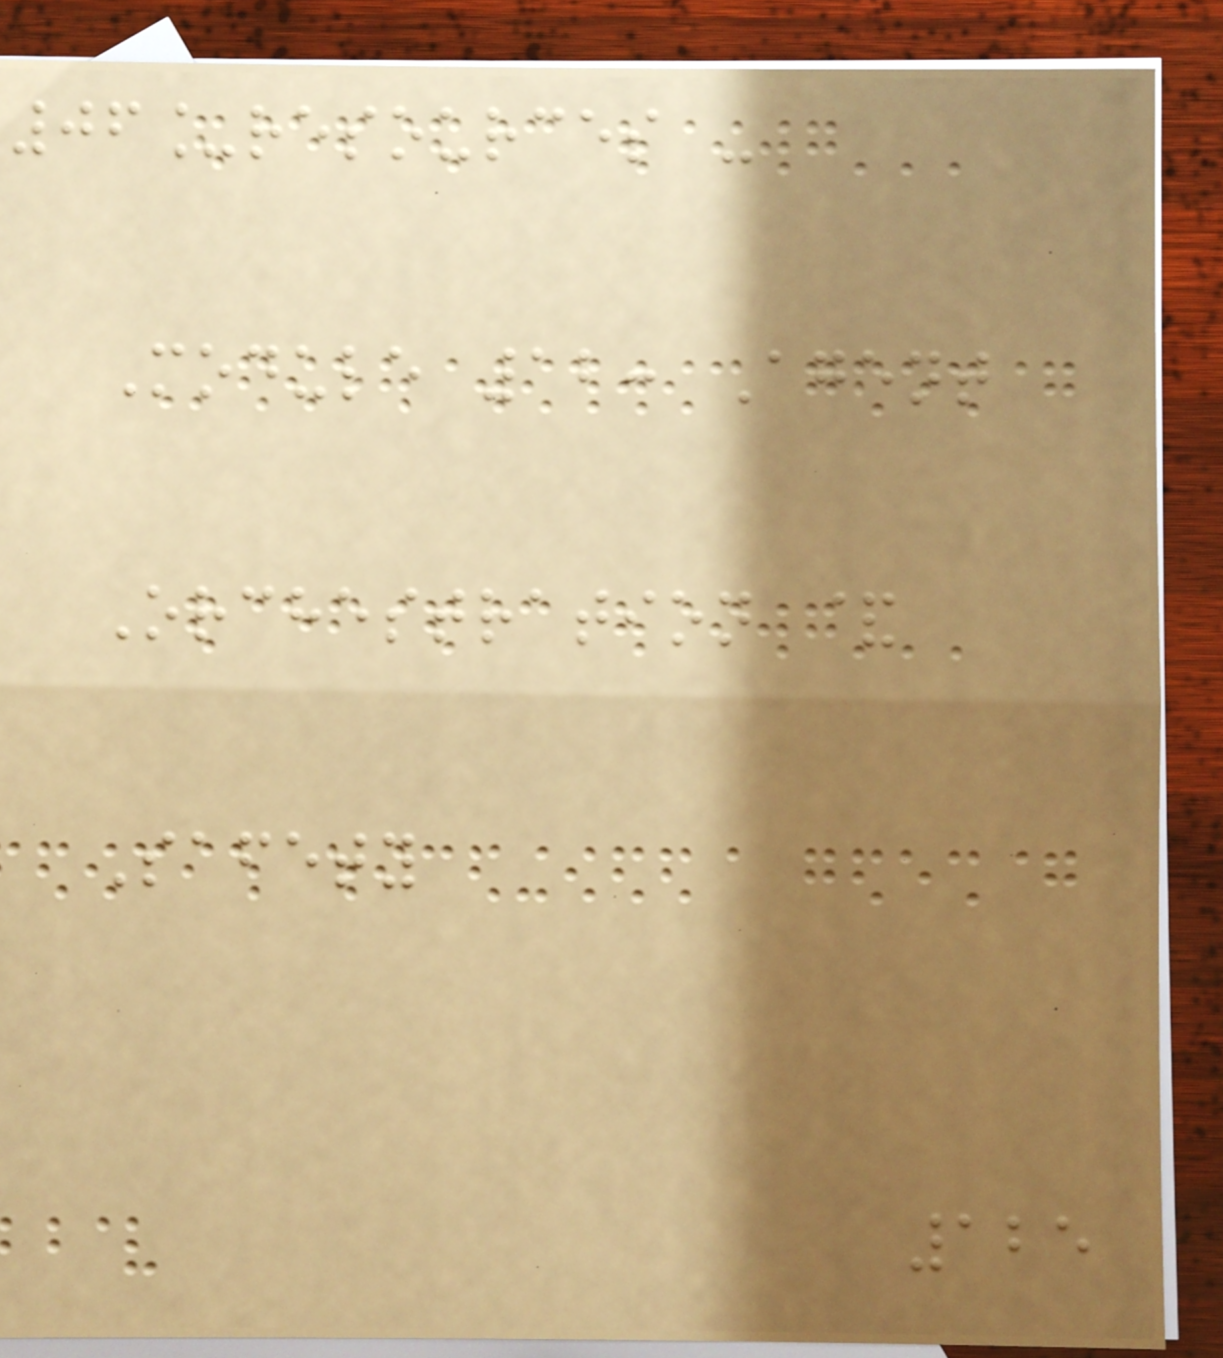06_resources -
Module 12: Agent
Orchestration &
Safety
125
